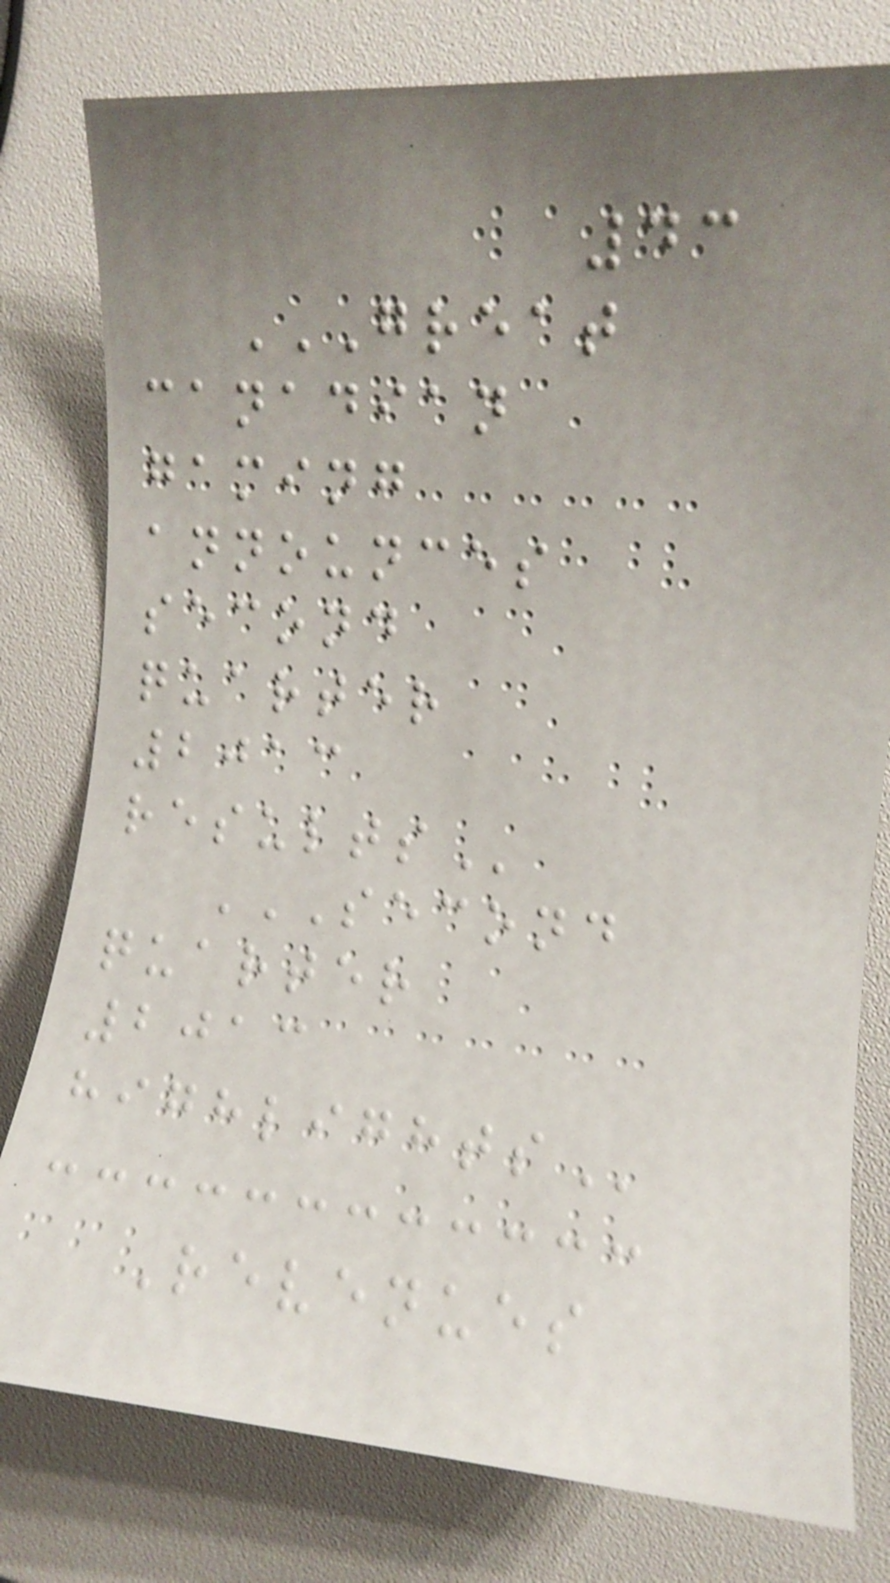43
GREAT
CANADIAN
GAMING
ANNOUNCES
SECOND
QUARTER
2013
RESULTS
SECOND
QUARTER
2013
HIGHLIGHTS
Revenues
